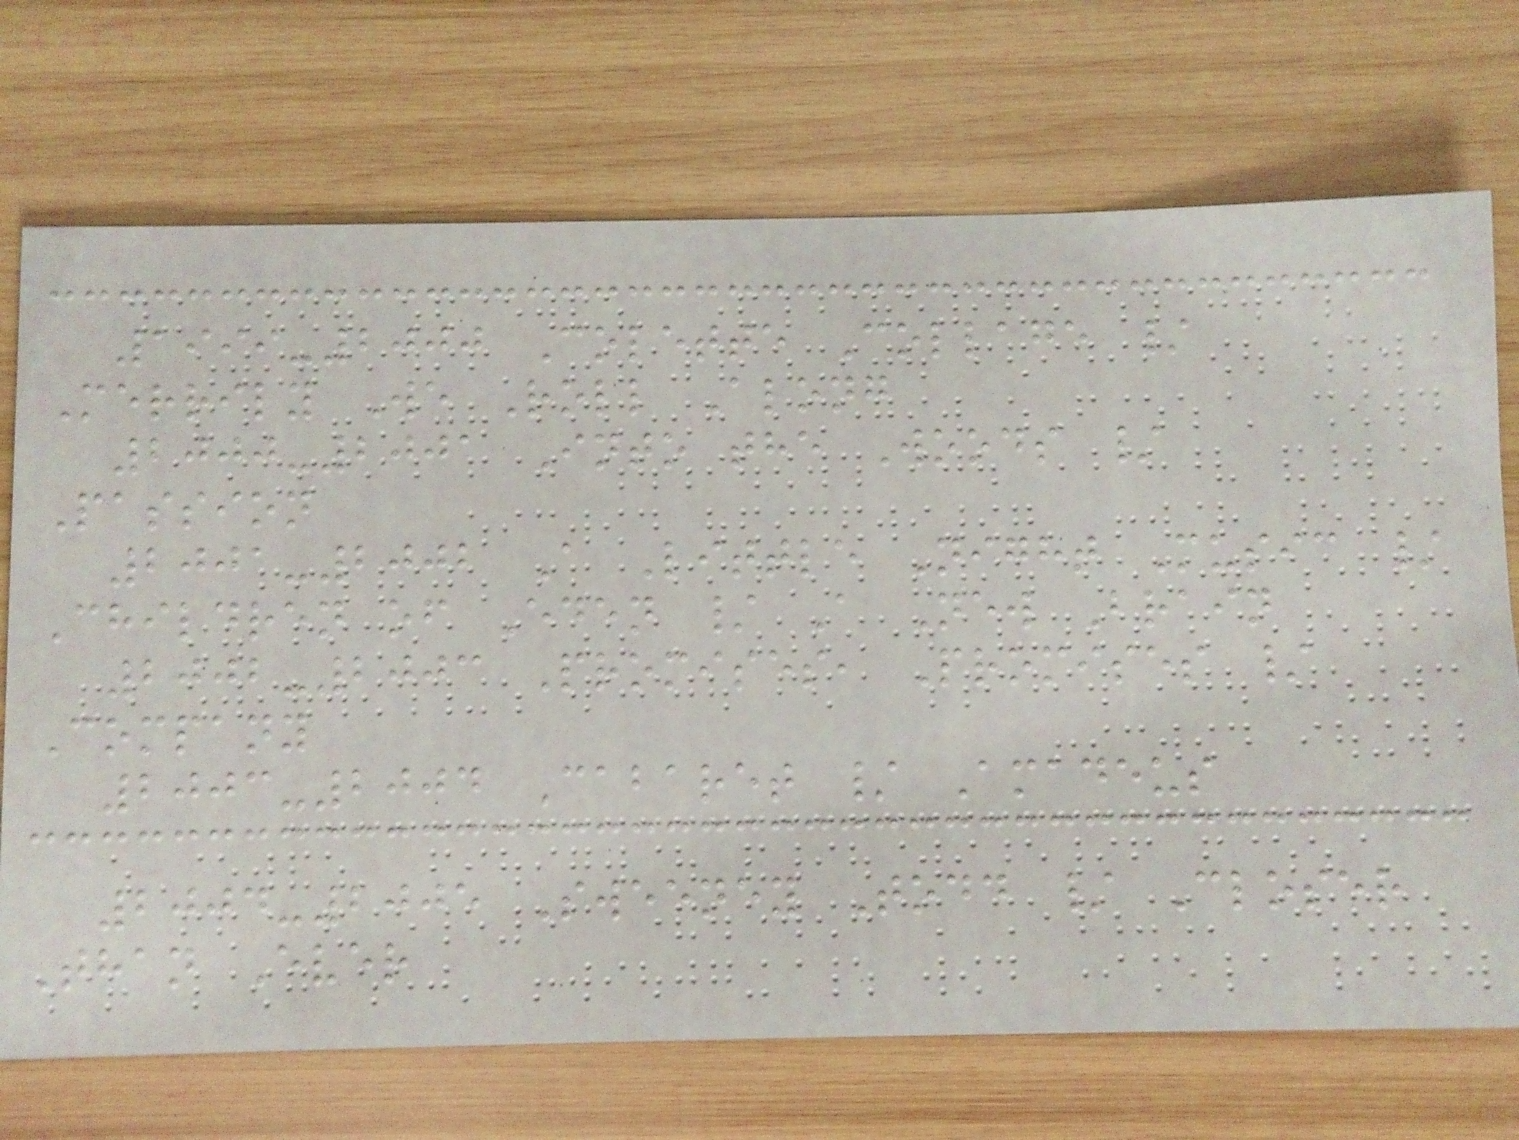1999-2000 Colette Collage /
Merrily We Roll Along
2000-2001 Into the Woods /
Passion
2001-2002 A Little Night Music /
Children of Eden / A New Brain
2002-2003 Promises, Promises /
Company
2003-2004 Cabaret / Amadeus
2004-2005 Sweeney Todd / Closer
Than Ever
